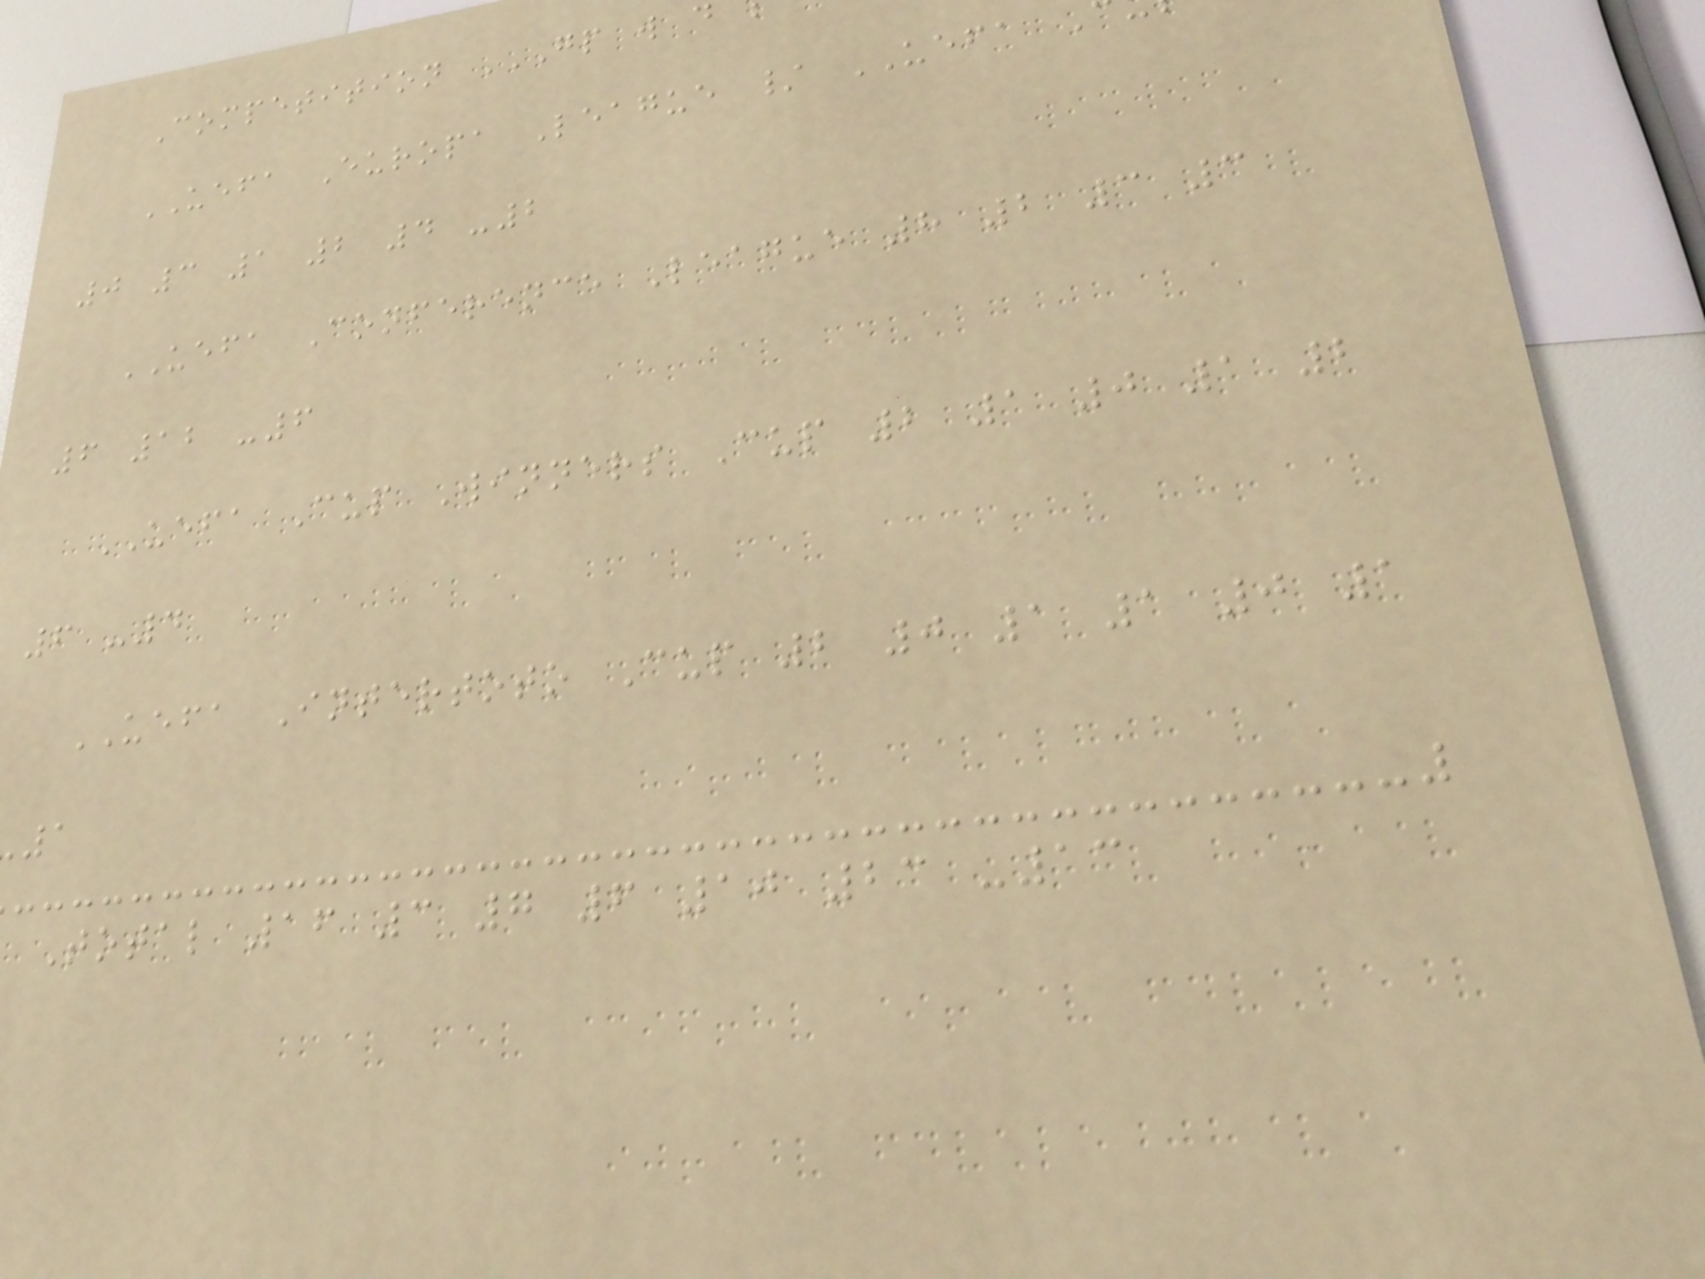UEFA Europa League / UEFA
0 3 1 2 4 -2
UEFA Conference League 8 2 3 3
6 12 -6
UEFA Cup Winners Cup 2 1 0 1 2
6 -4
UEFA Intertoto Cup 2 0 1 1 0 1
Total 16 3 7 6 10 23 -13
